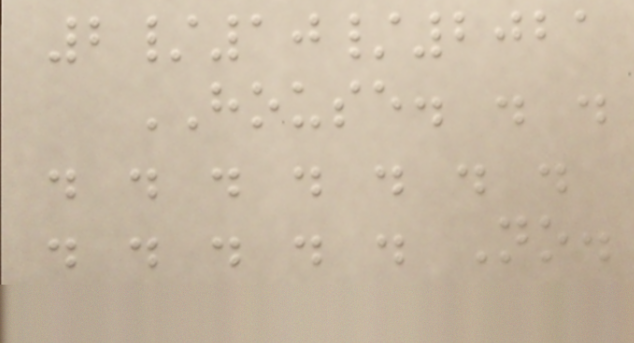2/10/2021
HOUSE. . .
. . . . . . .
. . . . . No.
